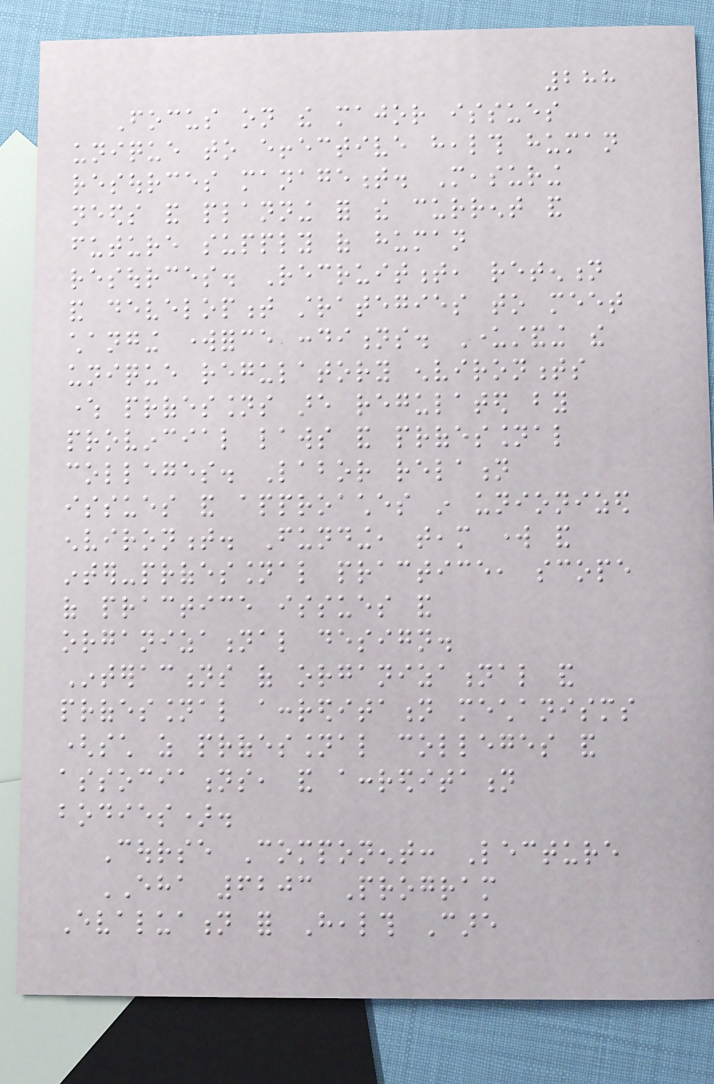288
Focus on the major issues
unique to effective health human
resources management. Measuring
needs and planning for the current and
future supply of human
resources. Recruitment, retention
and development strategies to meet
changing workforce conditions. Understanding the
unique regulatory environments
where professions are regulated by
provincial laws and professional
colleges. Labor relation
issues and approaches in unionized
environment. Funding, team work and
inter-professional practice, scope
of practice issues and
organizational design.
Interactions of organizational and
professional accreditation mechanisms
(such as professional colleges and
associations, and accreditation
bodies).
Course Component: Lecture
EHA 6203 Program
Evaluation for Health Care
